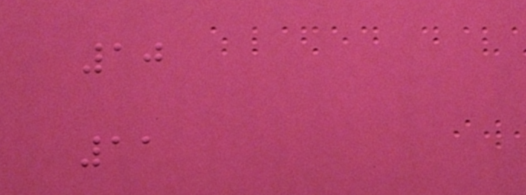10
11
